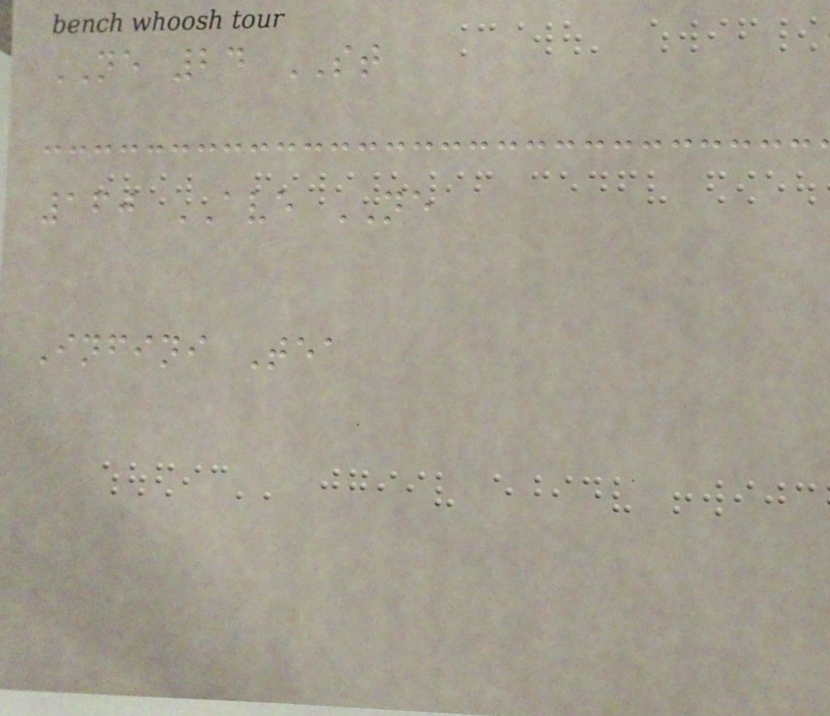NE 24 ST
160 AVE NE
Infini Tea
